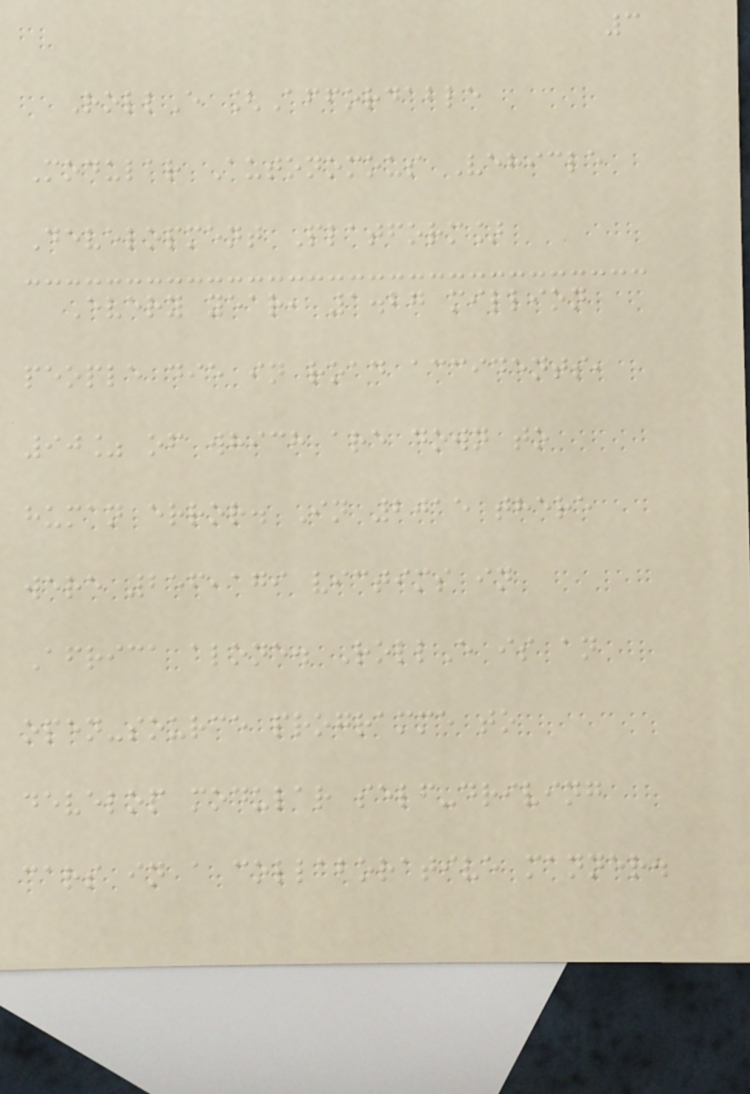3
RollE [Affordable
Modular Autonomous Vehicle
Development Platform]
Every year, 1.27 million
people die in road accidents,
90% of which are down to
human error. In 2015 there
were 256,179 victims in
Africa alone. RollE is an
open-source programme to
develop modular self-driving
cars in a collaborative manner.
